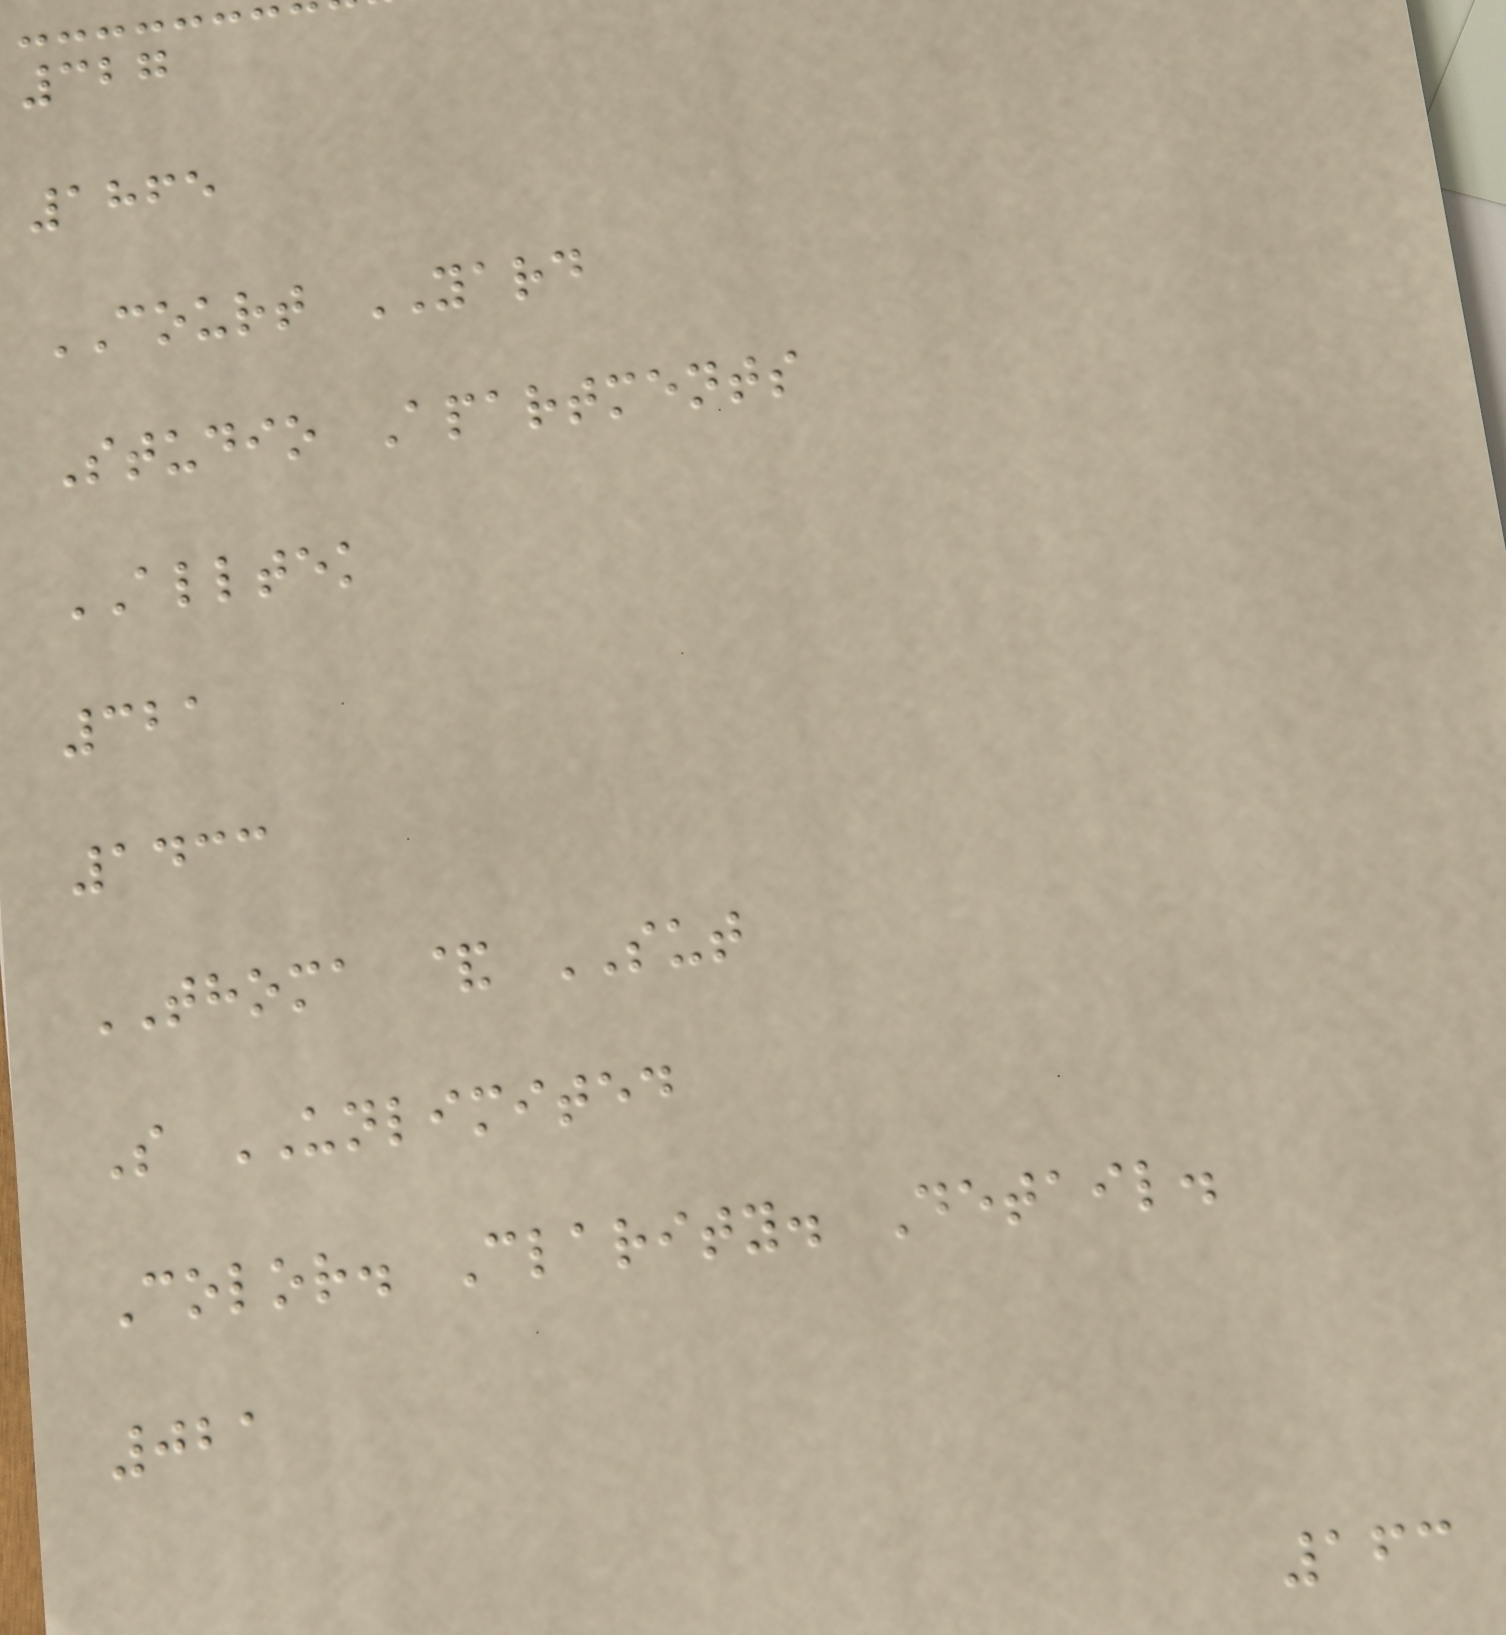327
1865
COURT YARD
Studio Apartments
ALLTEK
321
1433
THOMA & SUT
S UNLIMITED
Color. Clarity. Detail.
021
163
